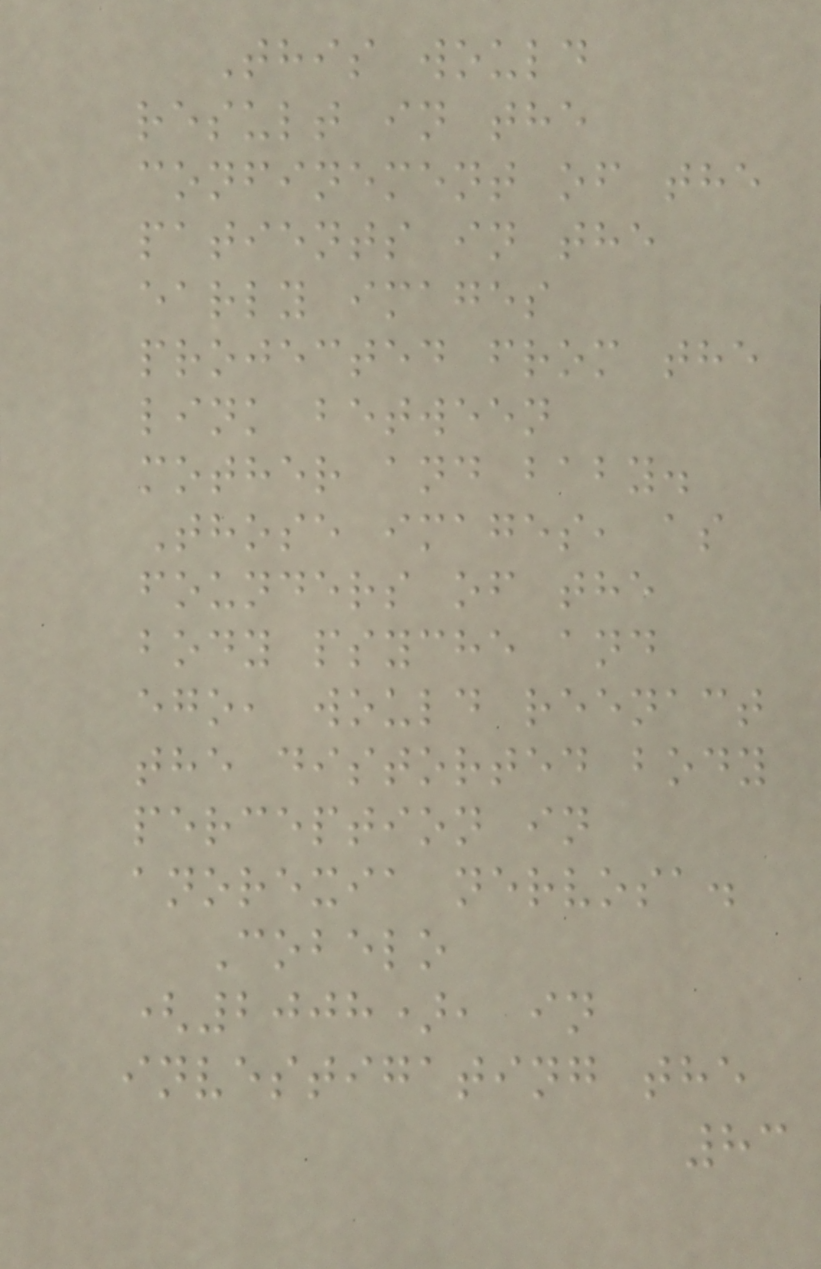This would
result in the
confinement of the
patients in the
early images
projected from the
link between
mother and baby.
Those images, as
founders of the
body psyche and
ego, would reenact
the distorted body
perception in
anorexia nervosa.
Cobelo
(2008), in
investigating the
83
